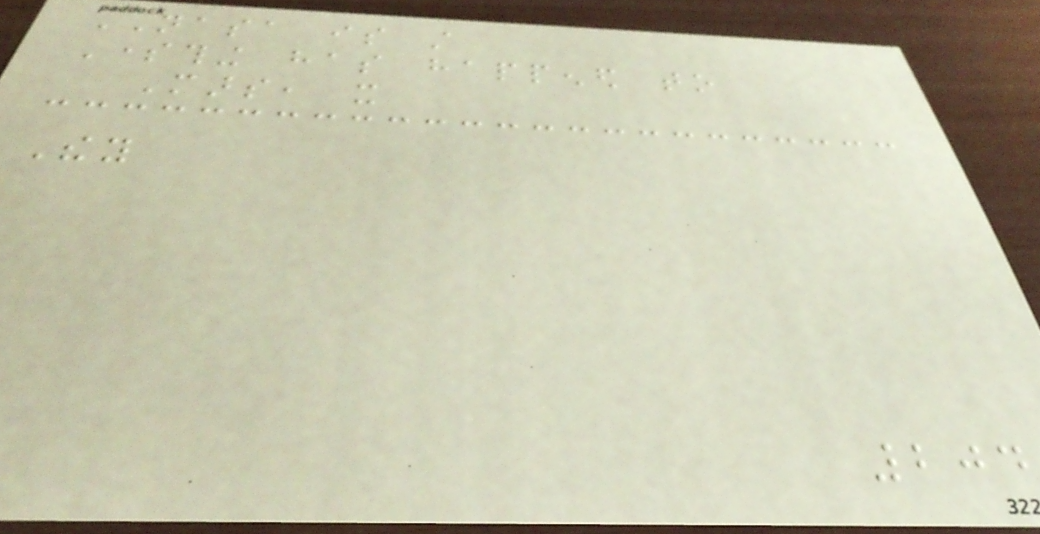NASA is still
Something has happened to
Mars, it
They
204
